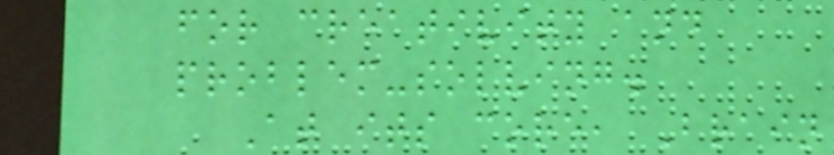for creativity and
problem-solving.
At its core, Brain
